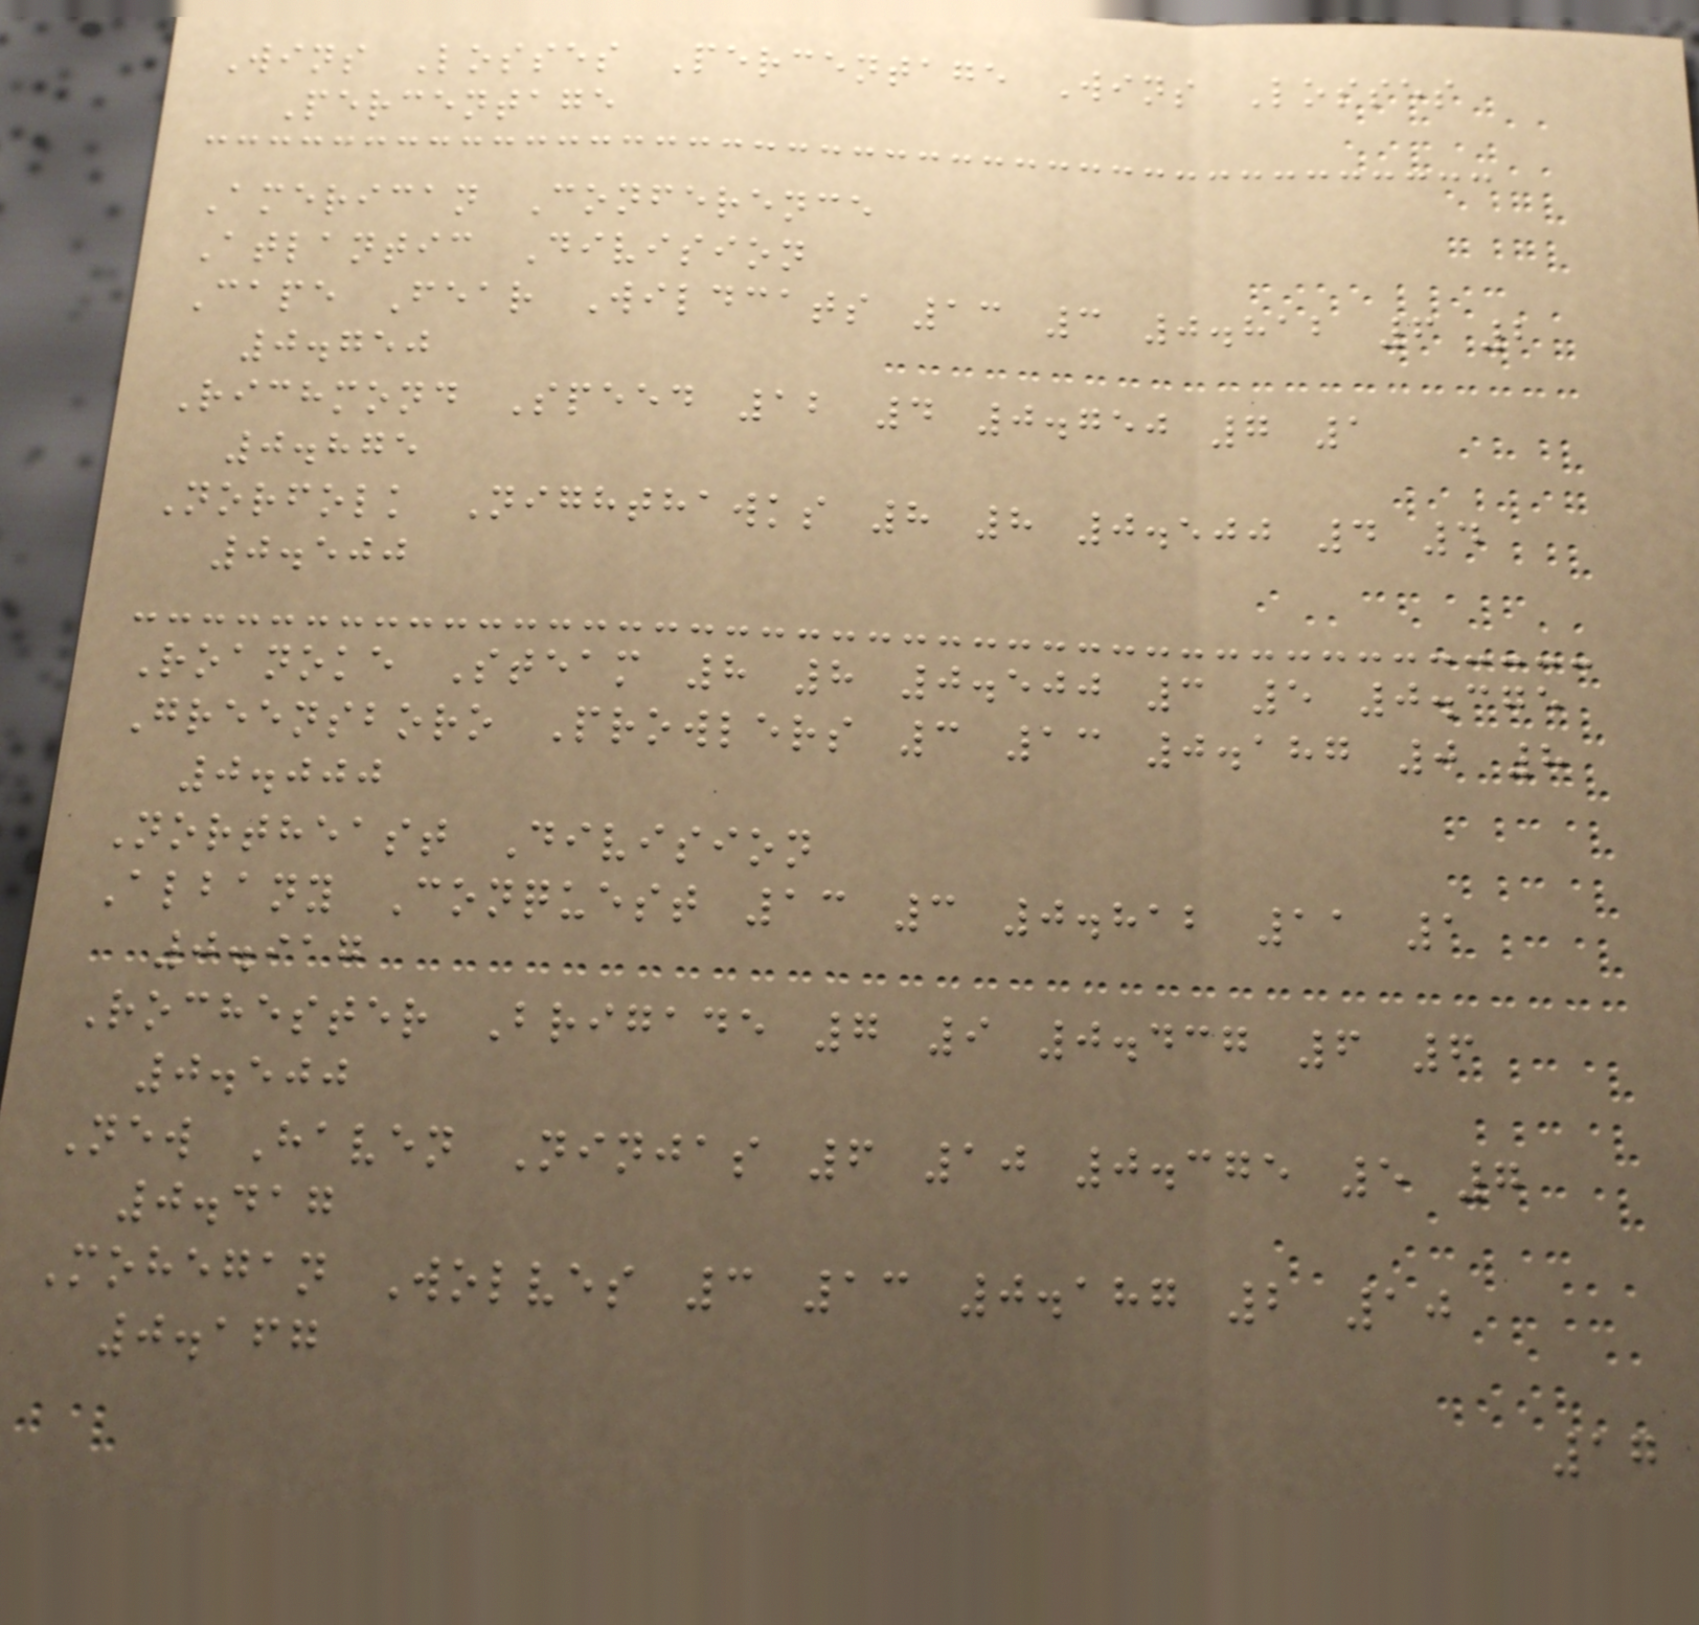Wins Losses Percentage Wins Losses
Percentage
American Conference
Atlantic Division
Cape Fear Wildcats 13 3 0.812 6 2
0.750
Richmond Speed 12 4 0.750 7 1
0.875
Norfolk Nighthawks 8 8 0.500 4 4
0.500
Roanoke Steam 8 8 0.500 3 5 0.375
Greensboro Prowlers 3 13 0.187 0 8
0.000
Northeast Division
Albany Conquest 13 3 0.812 11 1
0.917
Rochester Brigade 7 9 0.437 6 6
0.500
New Haven Ninjas 6 10 0.375 5 7
0.417
Mohegan Wolves 3 13 0.187 2 10
0.167
17
